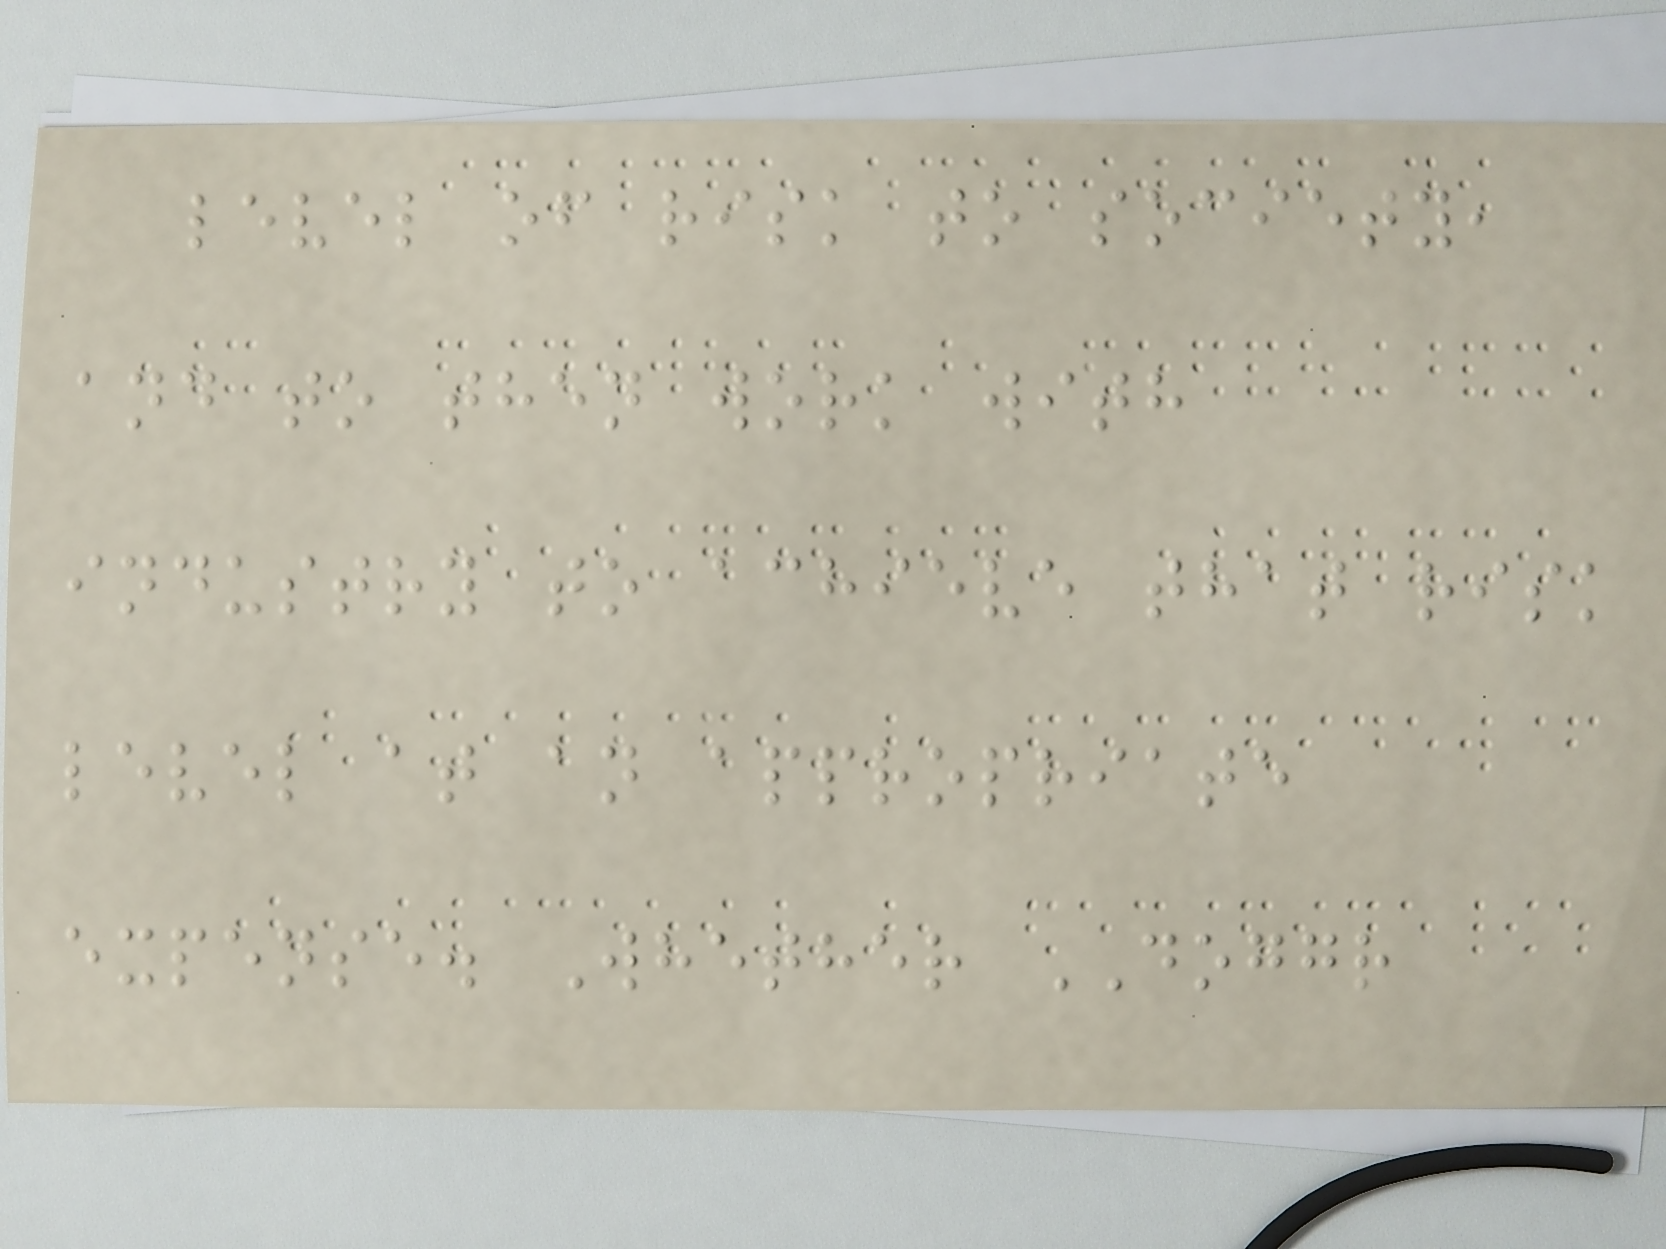level of risk to society,
and to then work with
industry to achieve that risk
level at an appropriate
expense. Whether DOGGR
